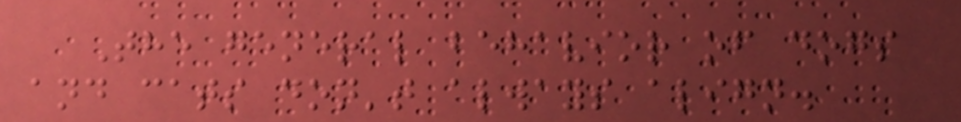The general behavior of dogs
and cats don't always align.
